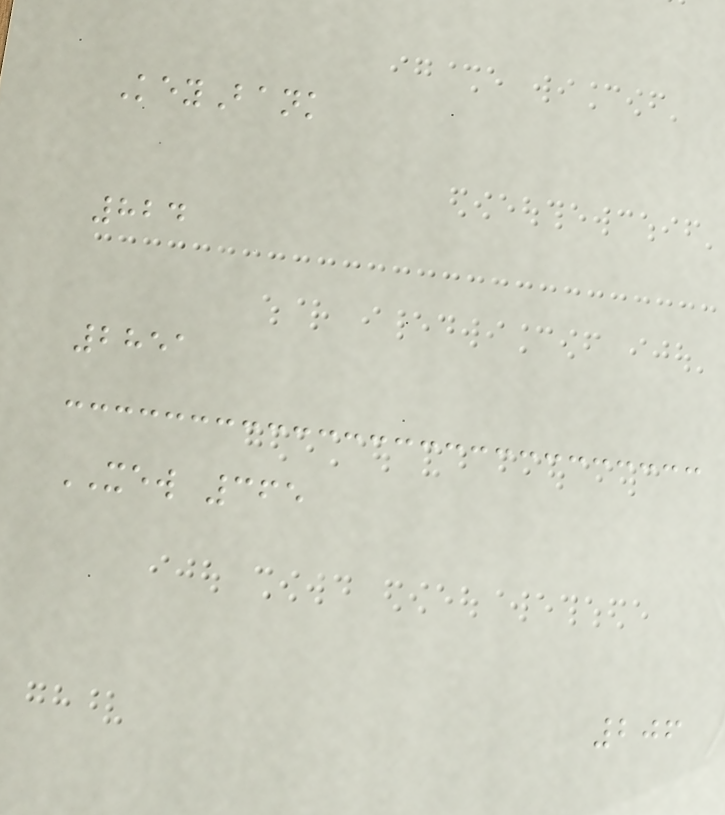KeyBank
824
2851
XEW 365
206
